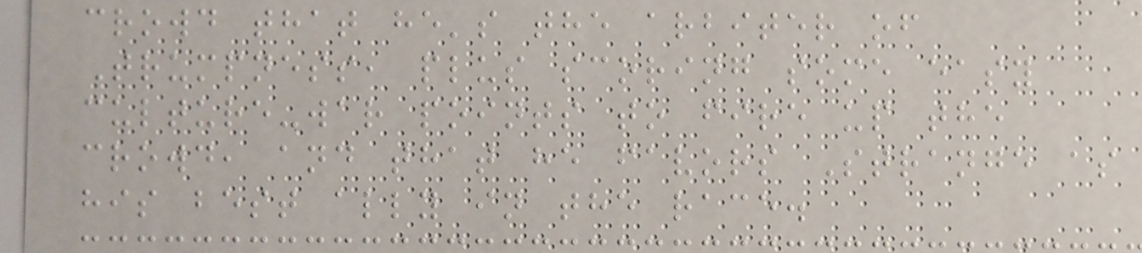crowd that he's the arbiter of
Trumpness, plus scoring some easy
culture-war points to fire up the
crowd, and that he favors Strange as
his best ally in the race.
